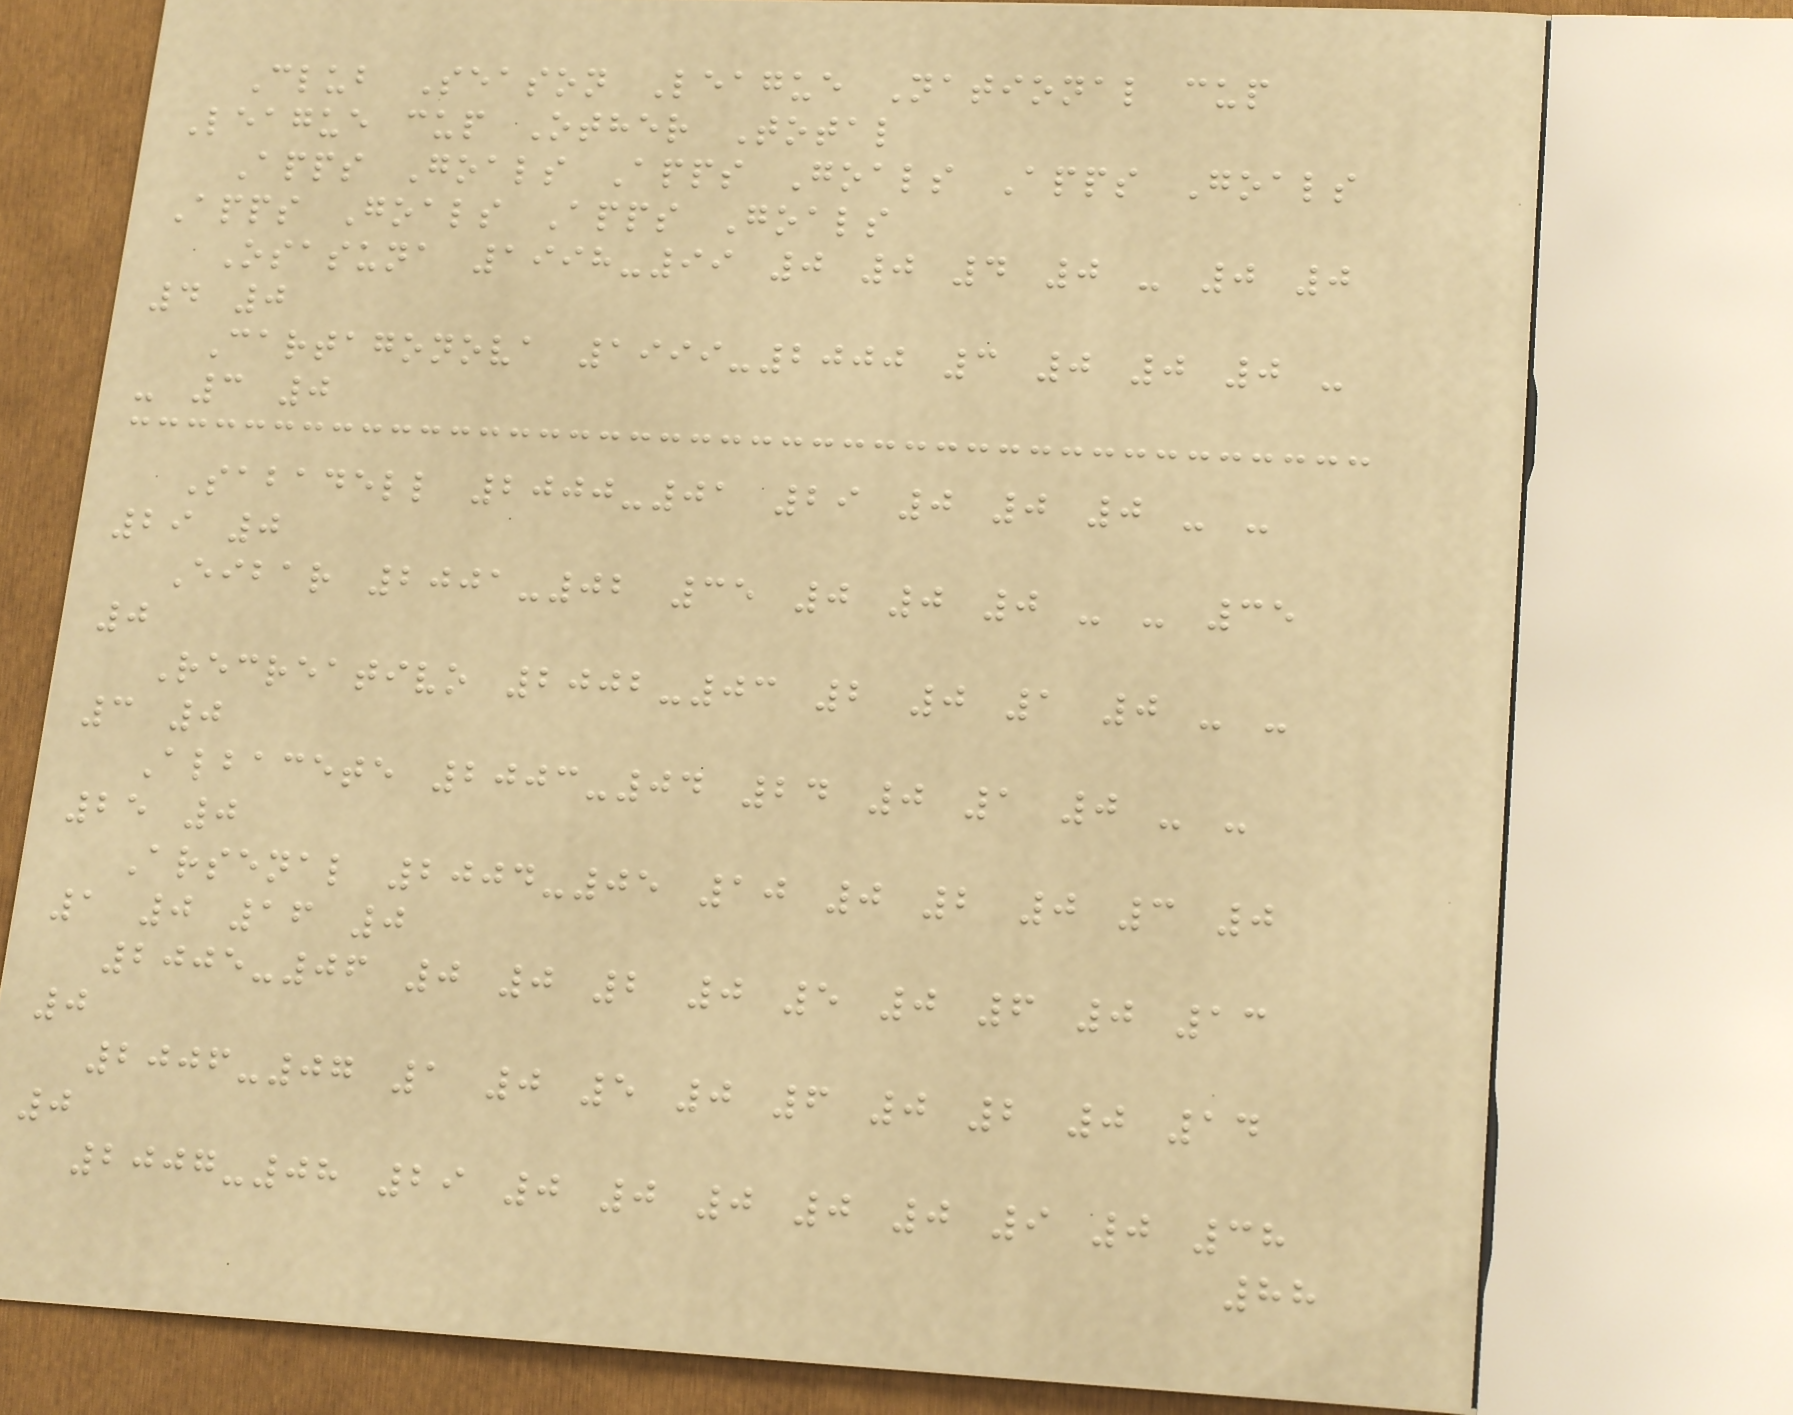Club Season League National cup
League cup Other Total
Apps Goals Apps Goals Apps Goals
Apps Goals Apps Goals
Osasuna 1998-99 0 0 4 0 - 0 0
4 0
Cartagonova 1999-2000 3 0 0 0 -
- 3 0
Sabadell 2000-01 29 0 0 0 - -
29 0
Eibar 2001-02 35 0 0 0 - - 35
0
Recreativo 2002-03 2 0 1 0 - -
3 0
Albacete 2003-04 24 0 1 0 - -
25 0
Arsenal 2004-05 10 0 2 0 3 0
1 0 16 0
2005-06 0 0 2 0 5 0 6 0 13
0
2006-07 1 0 5 0 6 0 2 0 14
0
2007-08 29 0 0 0 0 0 9 0 38
88
